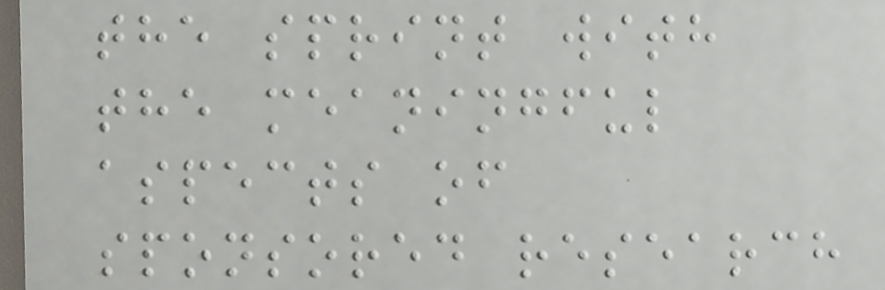the sprint with
the meaningful
aspects of
sponsored research
